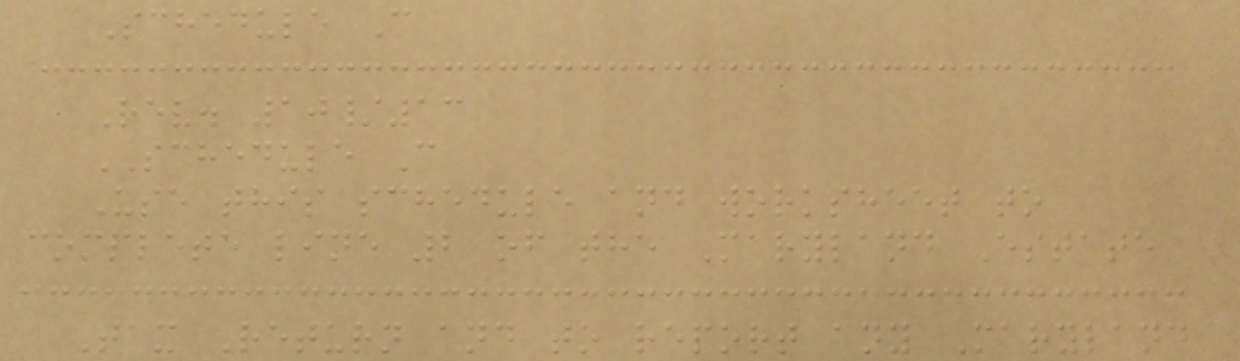Schedule C
Rev. 10/13
SCHEDULE C
Use this schedule and worksheet to
complete line 2 of the Maryland Estate
Tax Return and to report any Maryland
